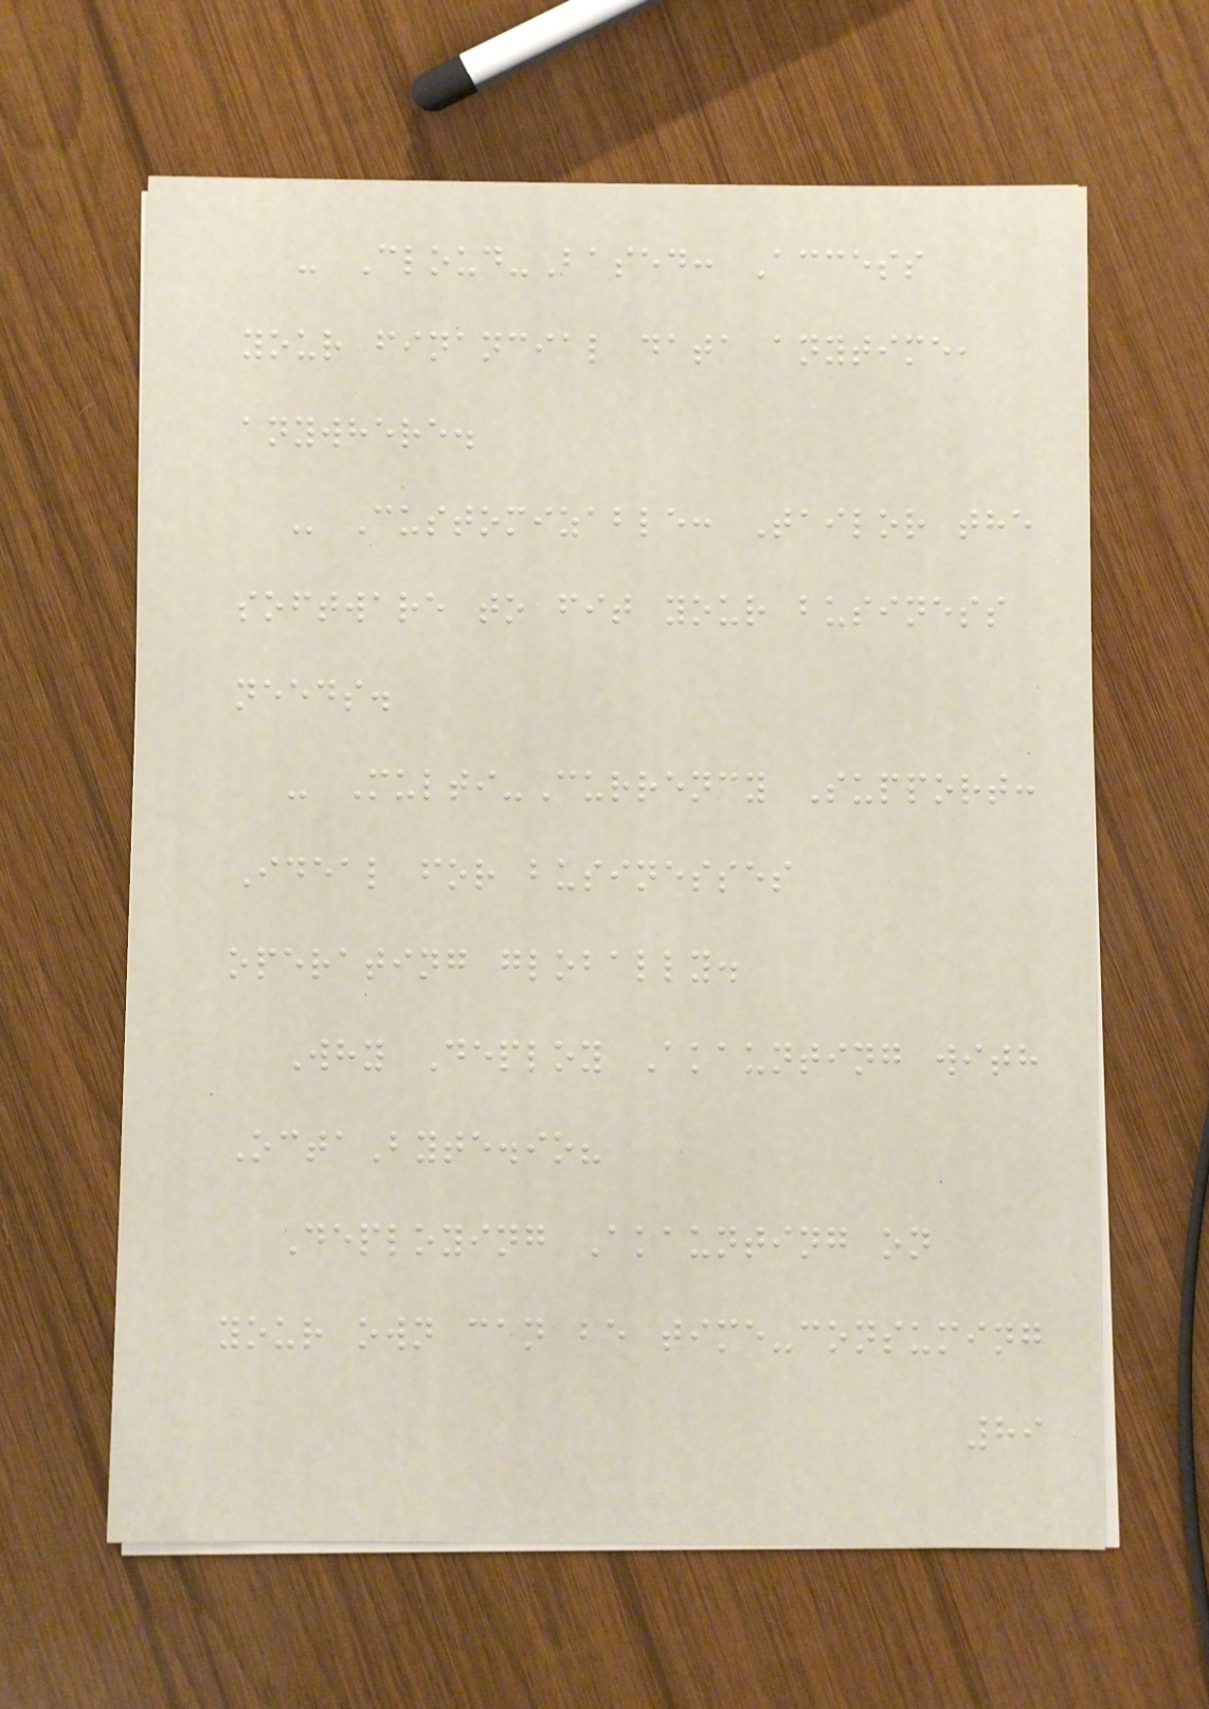- Cloud-Based: Access
your financial data anytime,
anywhere.
- Customizable: Tailor the
software to fit your business
needs.
- Multi-Currency Support:
Ideal for businesses
operating globally.
Why Deploy Akaunting with
OctaByte.io?
Deploying Akaunting on
your own can be time-consuming
89
